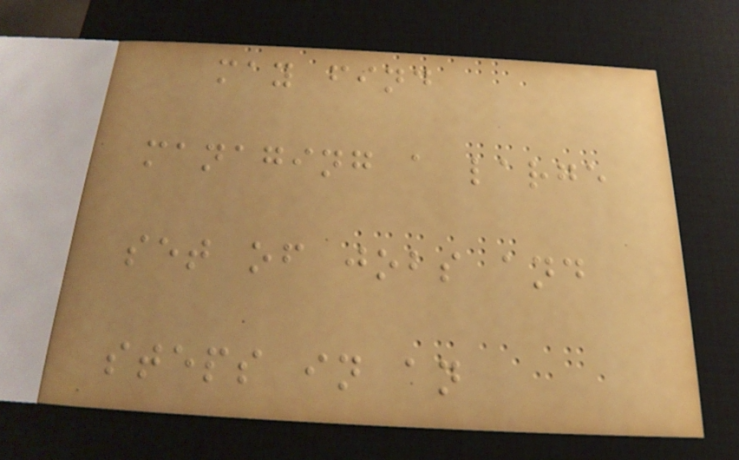may find
managing a large
set of jobs and
steps in an
